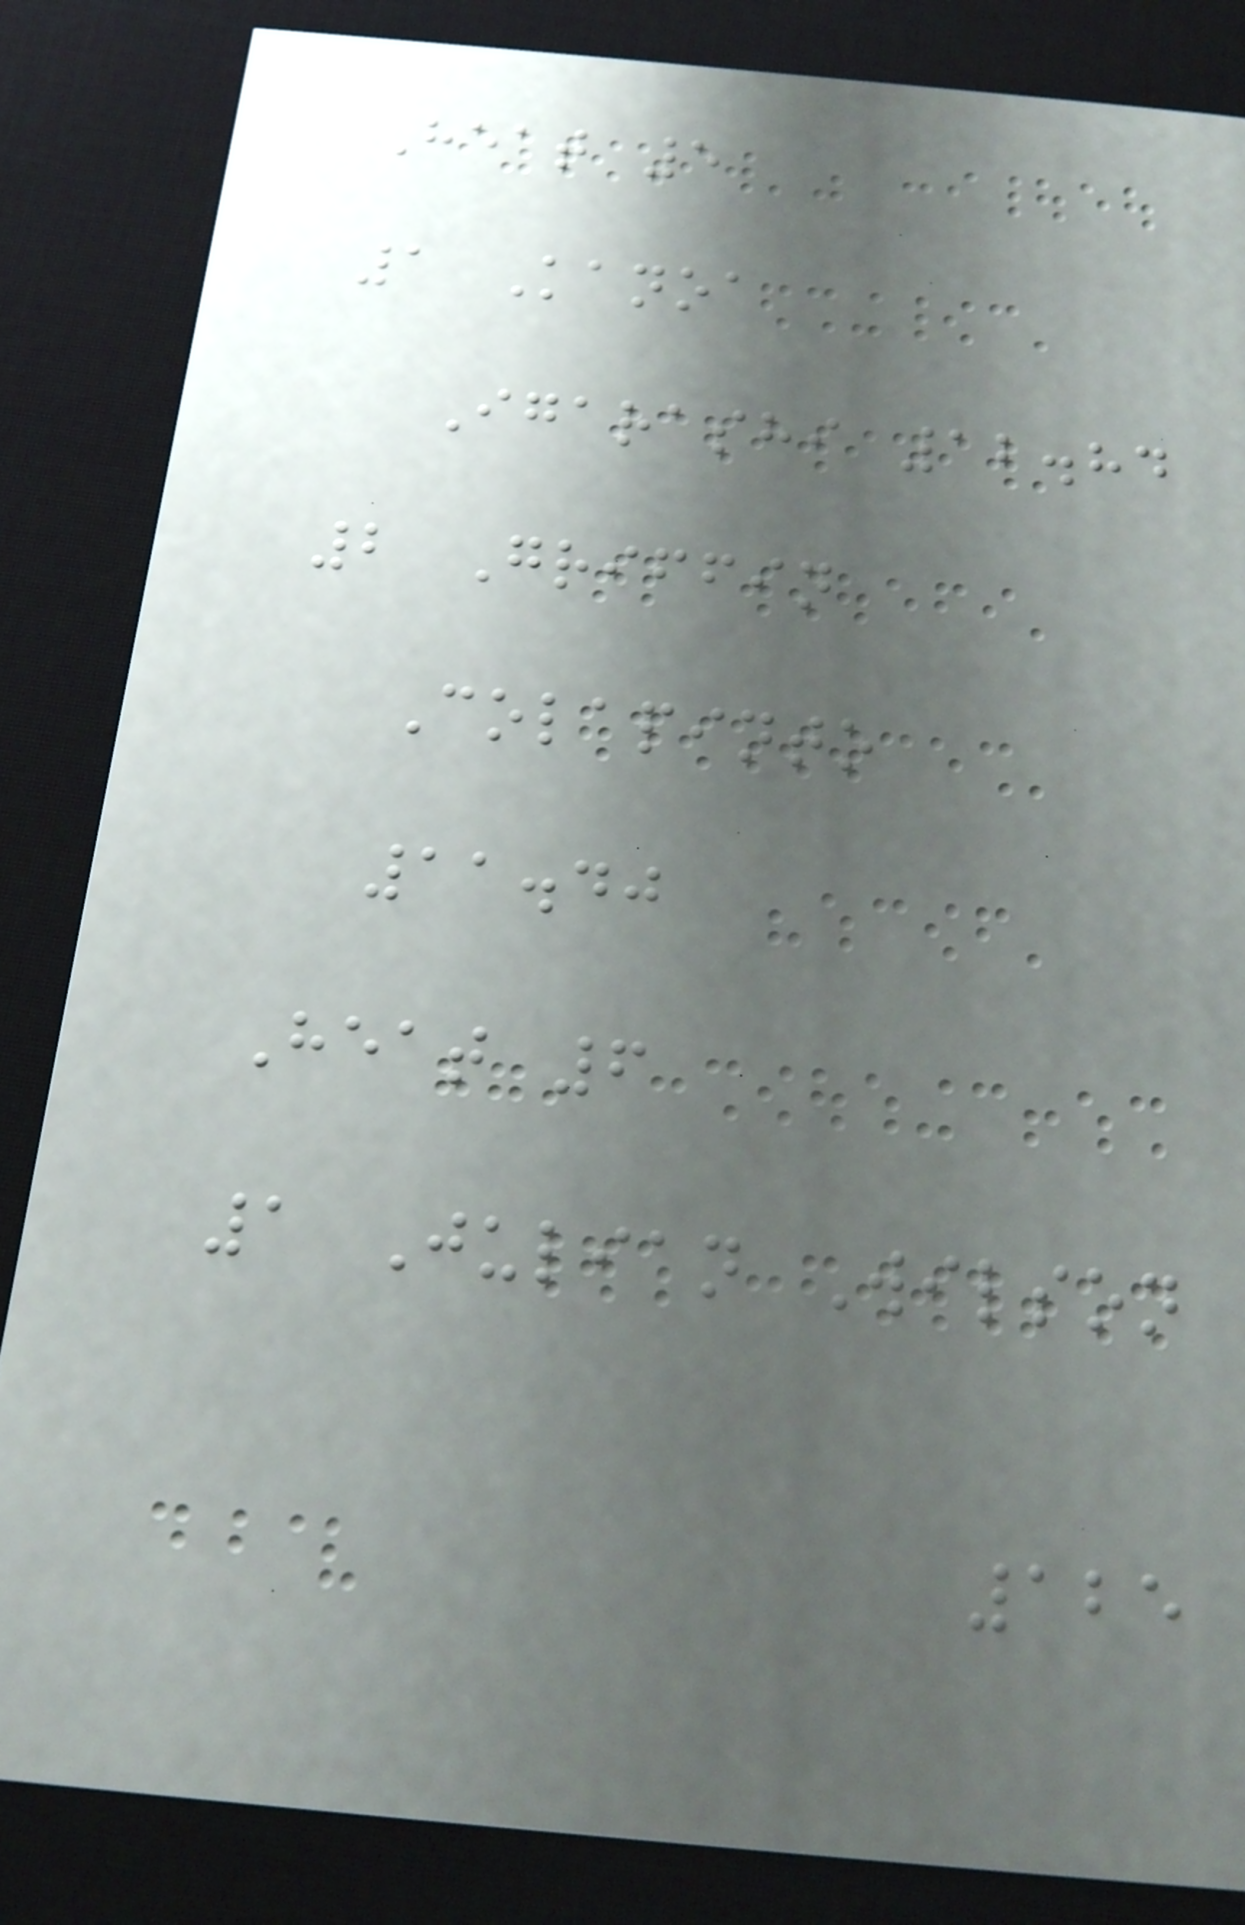Heat 5
1 Kanoa
Igarashi 12.84
2 Griffin
Colapinto
11.40
Heat 6
1 Julian Wilson
125
